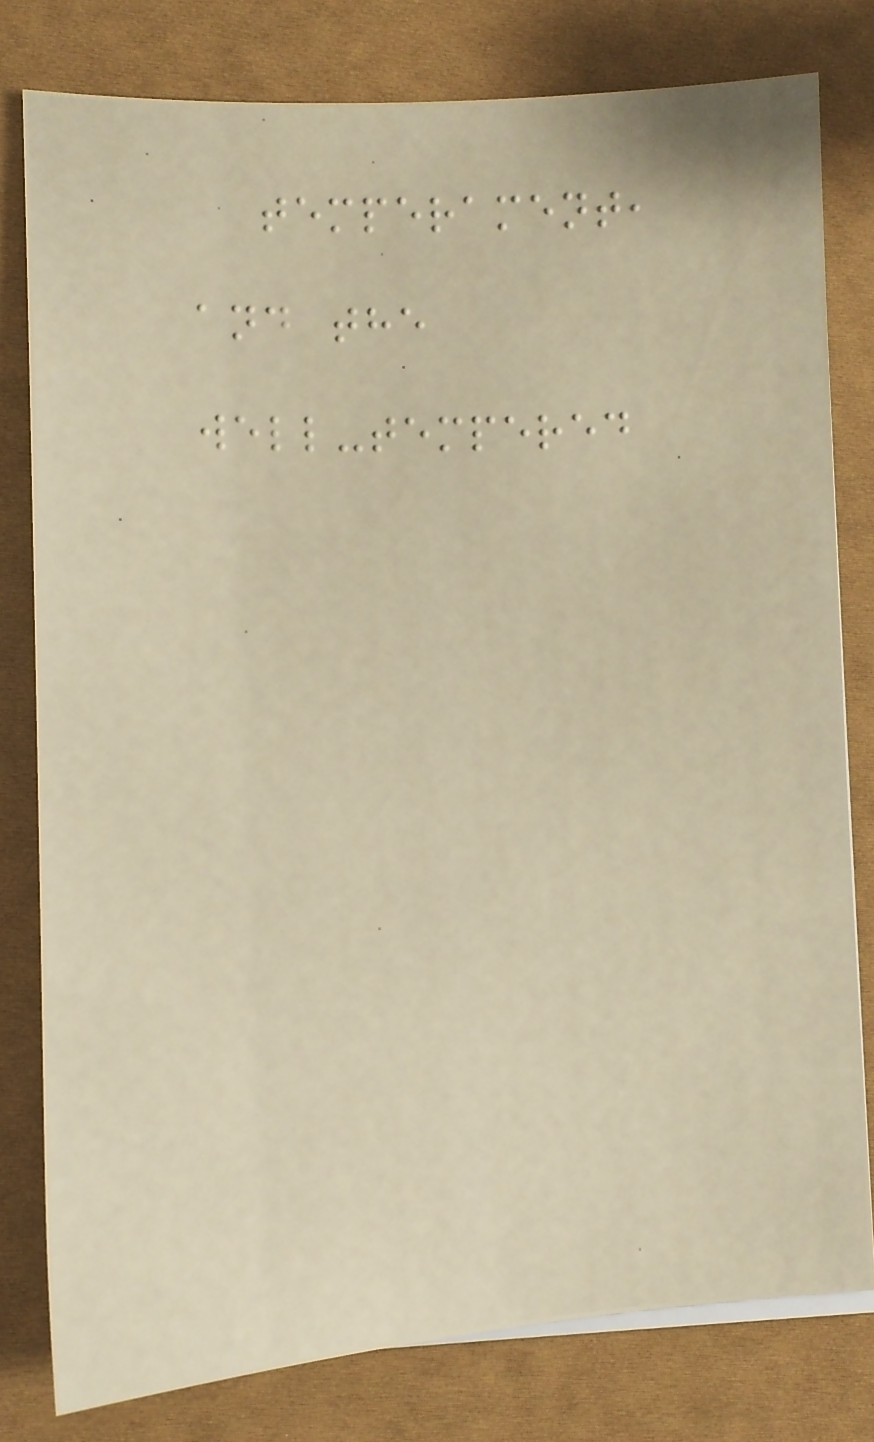temperament,
and the
well-tempered
